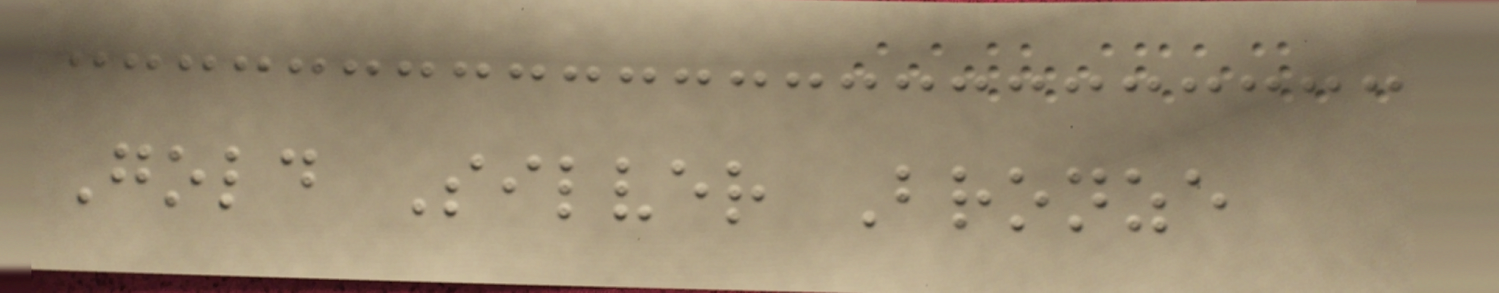Gold Silver Bronze
